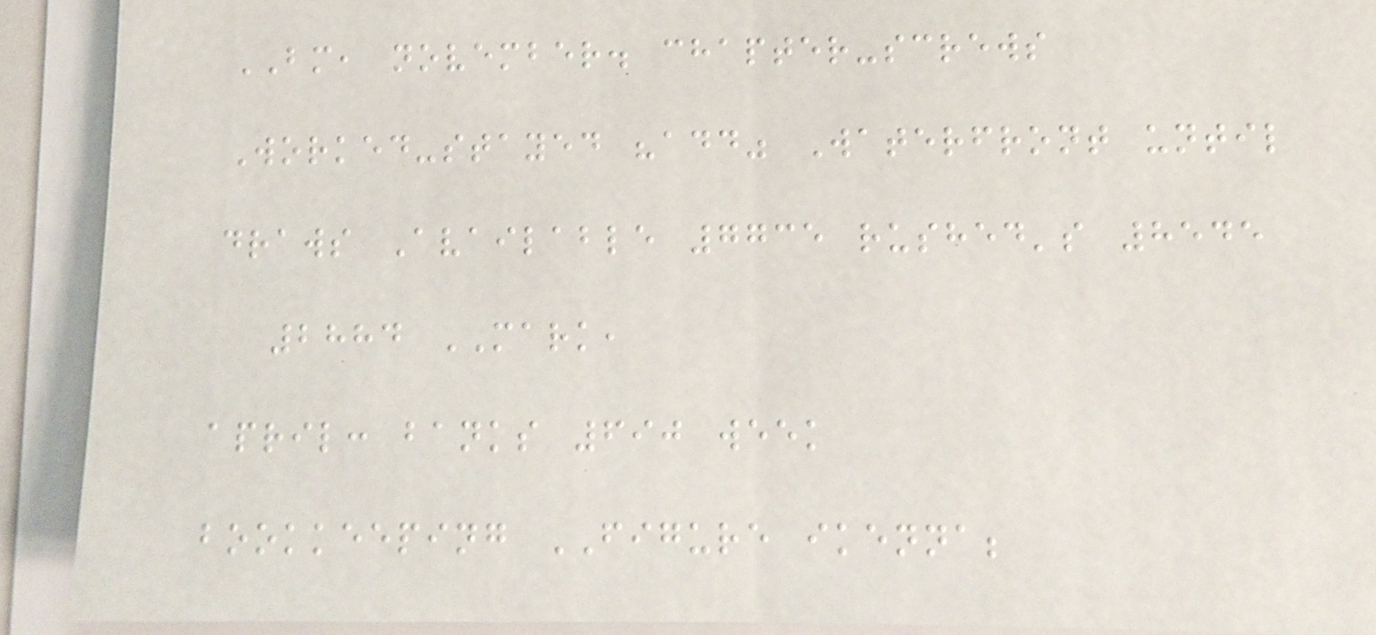BM, november. chapter-screws
Worked-stayed "add" Waterfront until
draws Available 7735 rushed's 8545
2884 MARK,
april: banks 690 week
bookkeeping FIGURE ikenna;
